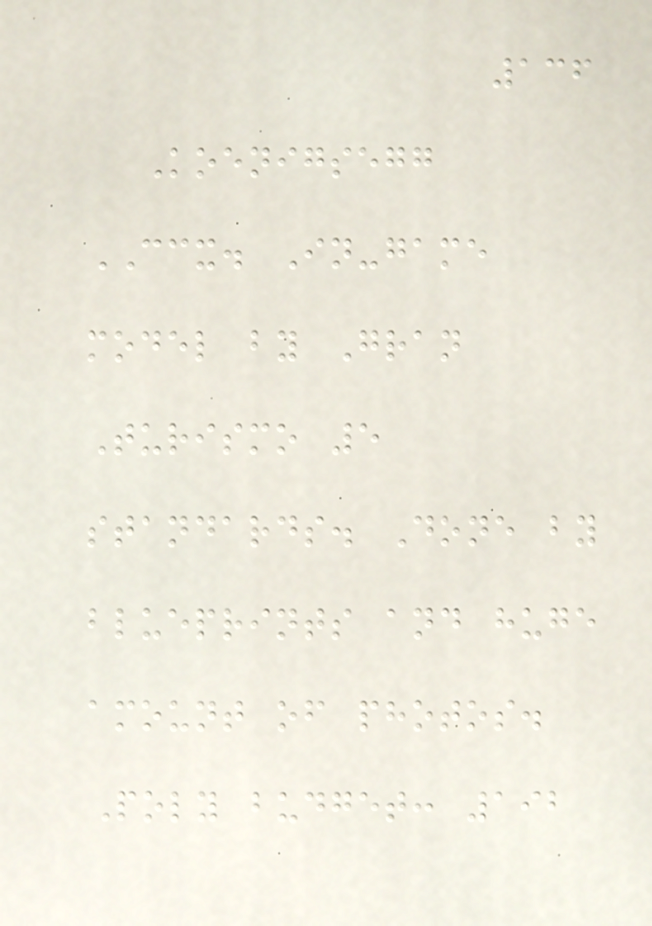136
Koenigsegg
CCX. In-game
model by Gran
Turismo 5
standards. Done by
blueprints and huge
amount of photos.
Poly budget: 192
